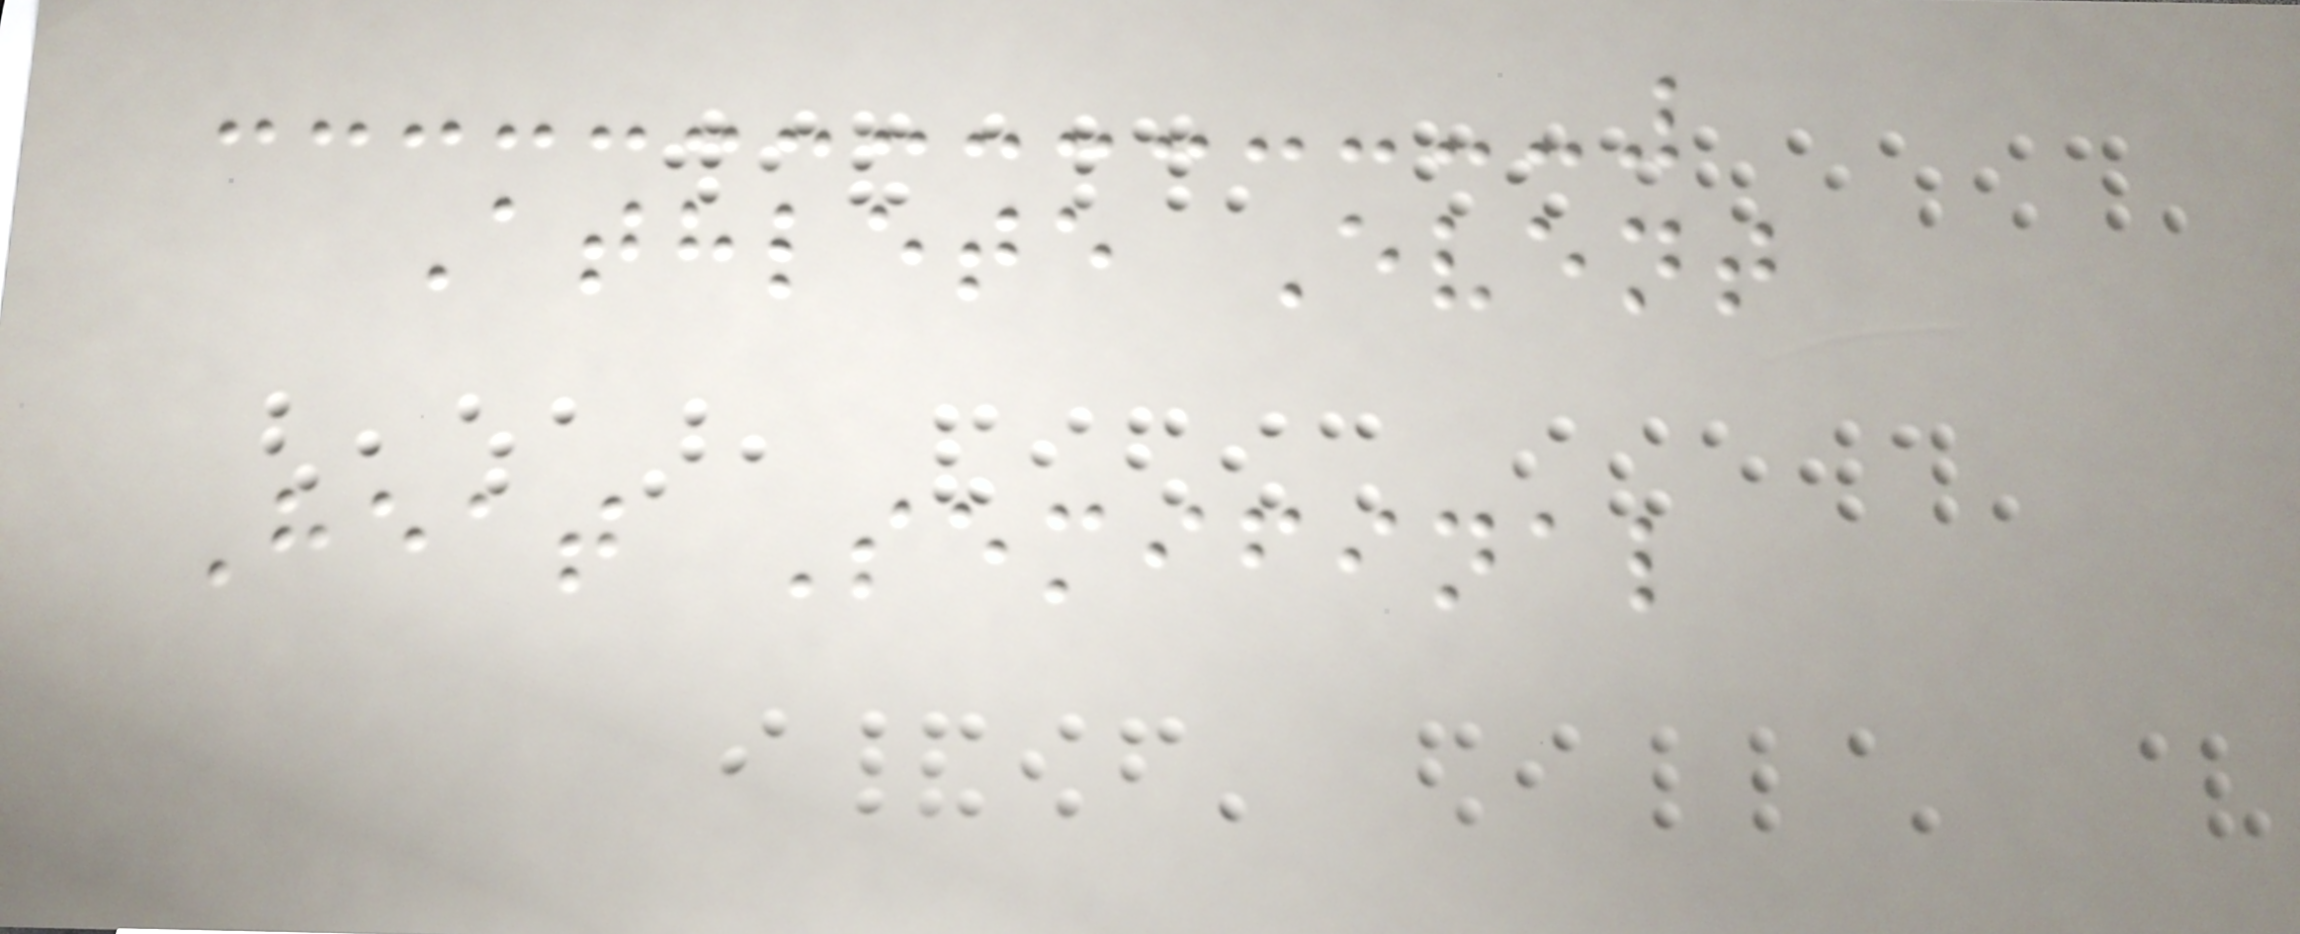Athlete Event
Heat Semifinal
